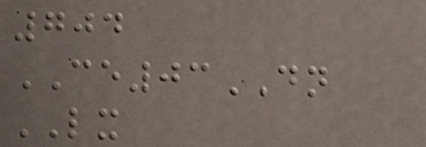704
CE03DN
LX
